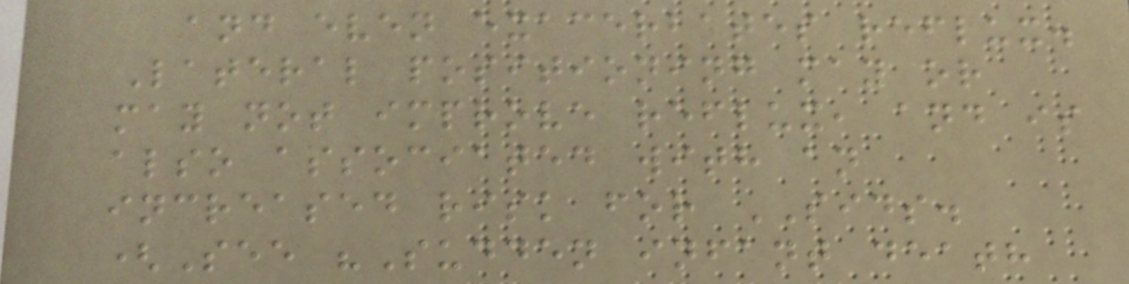and even exacerbates reflux.
Lateral positioning may or
may not improve reflux, and is
also associated with an
increased risk for SIDS.
(See "Sudden infant death
